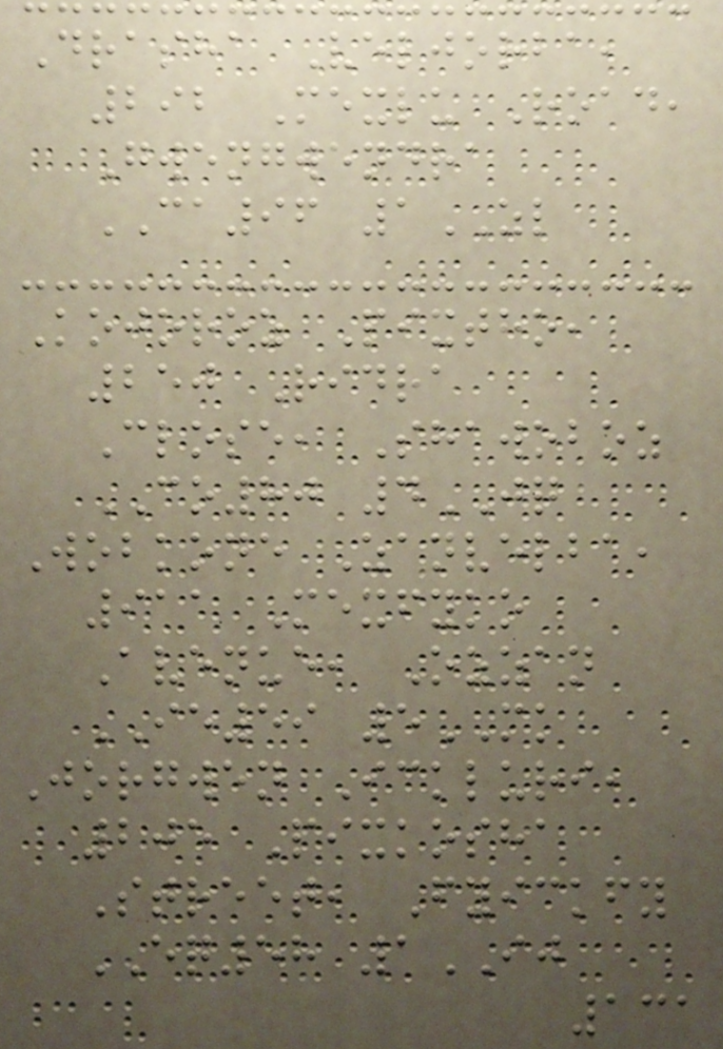Drasha Veljorba,
292 Mexlu Road,
Gwengwendra
CA96 1ZL
Kojoroz Pixtho,
250 Ridra
Close, Shawoboz
CO80 4JQ
Wobkone Zanvelba,
911 Mexfyko
Avenue, Ozzan
IE59 5MK
Jorgwen Ickluri,
205 Pixkosha
Street, Fyickfy
EQ58 1IJ
131
